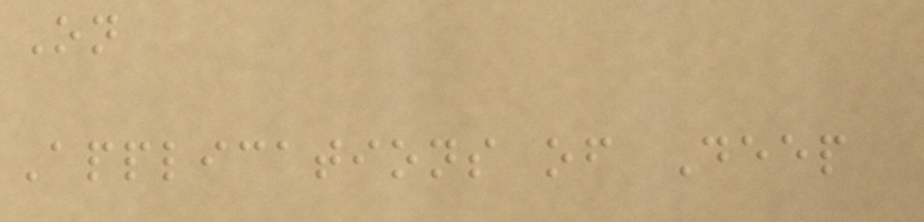On
Applications of Deep
